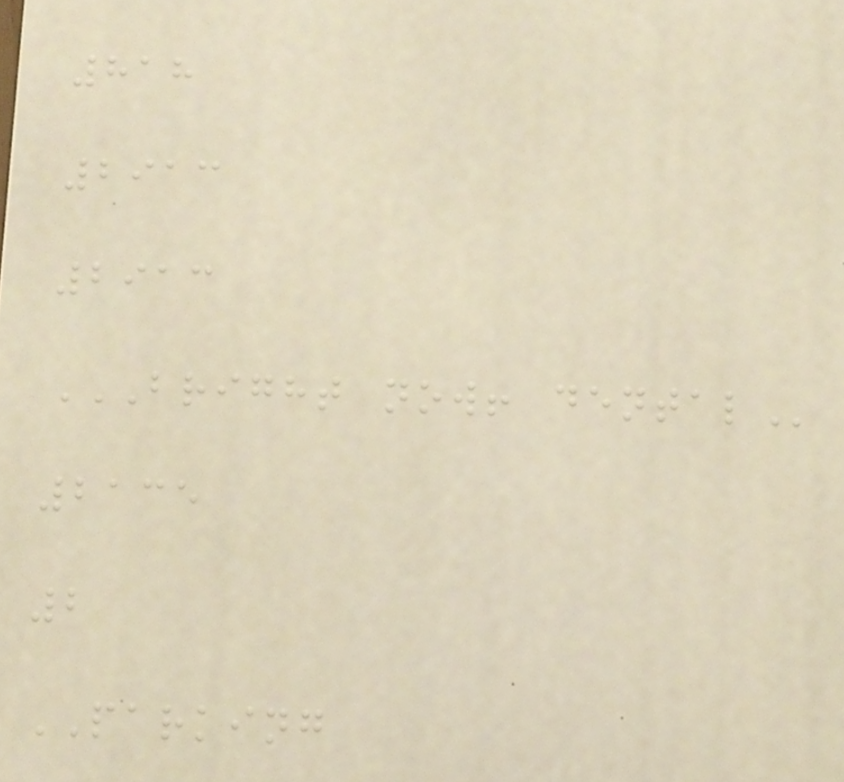818
2913
2913
BRIGHT NOW! DENTAL
2135
2
PARKING
